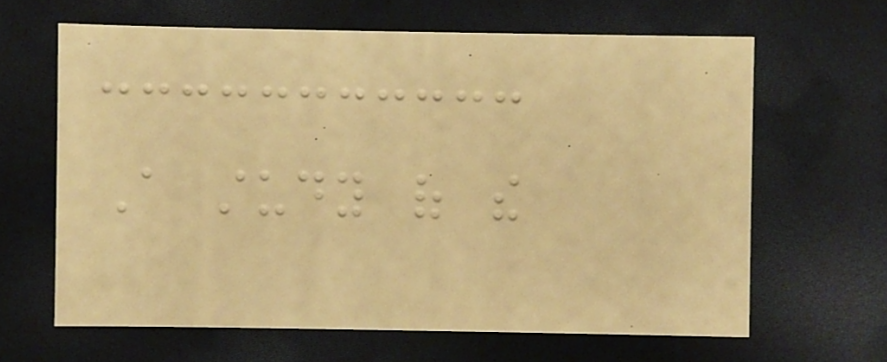A study of the
